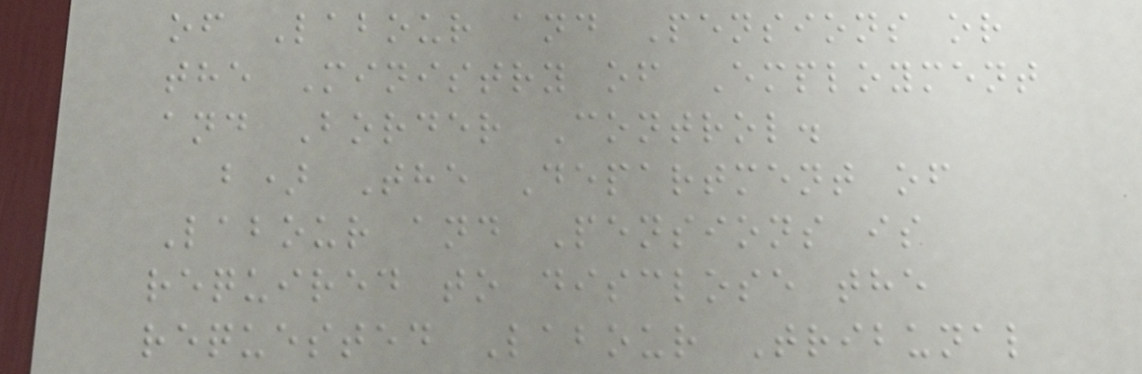of Labour and Pensions or
the Ministry of Employment
and Border Control.
b) The Department of
Labour and Pensions is
required to disclose the
requested Labour Tribunal
